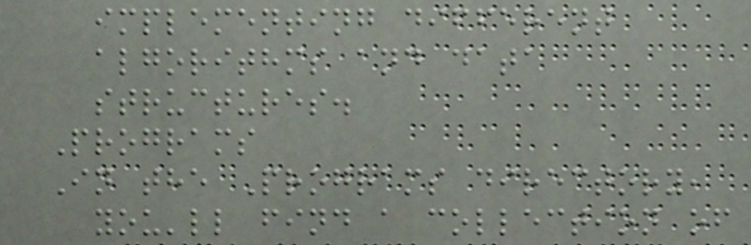implementing different
algorithms and data
structures.
Programs
In the Programs directory,
you'll find a collection of
